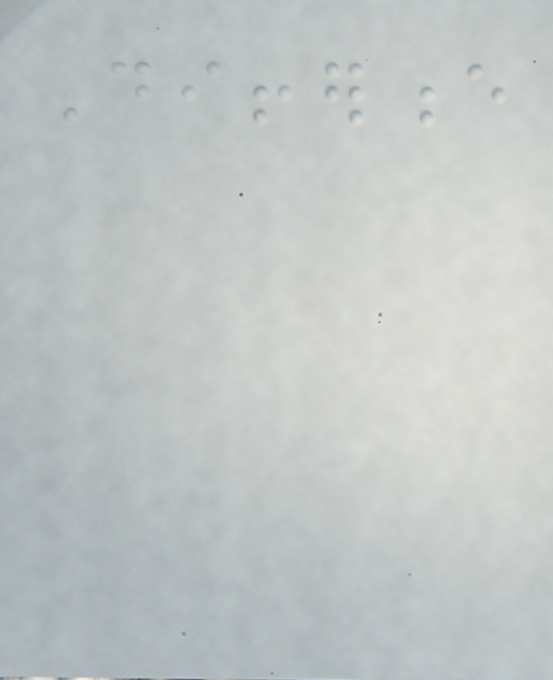Difference
